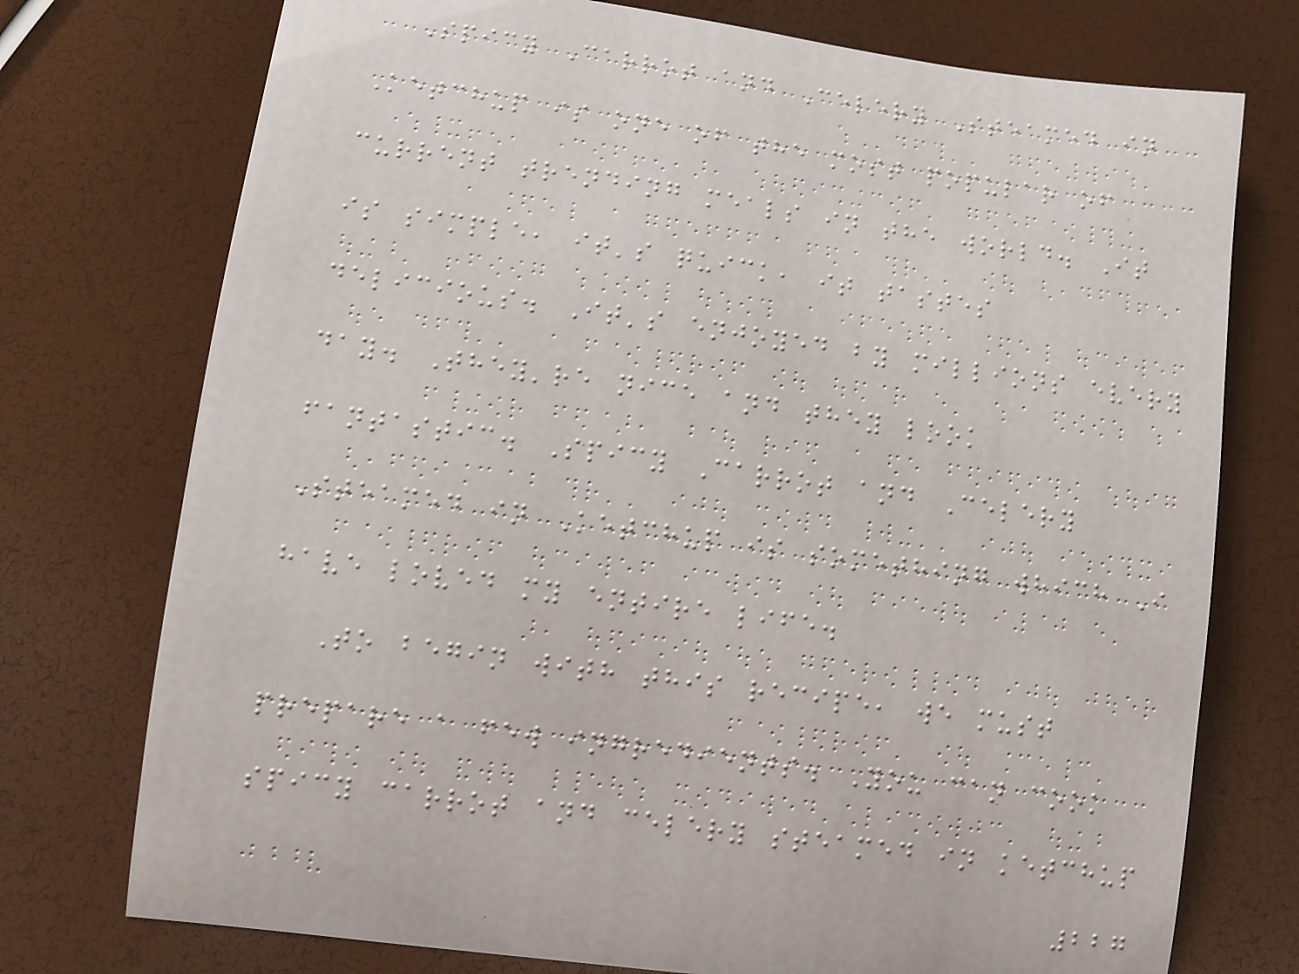Spicy Carrot and Celery Steamed in
Ketchup is one of the most popular of
current trending meals in the world. It
is simple, it's quick, it tastes
delicious. It's enjoyed by millions every
day. They're nice and they look
fantastic. Spicy Carrot and Celery
Steamed in Ketchup is something which I
have loved my entire life.
To begin with this recipe, we must
prepare a few ingredients. You can cook
spicy carrot and celery steamed in ketchup
227
